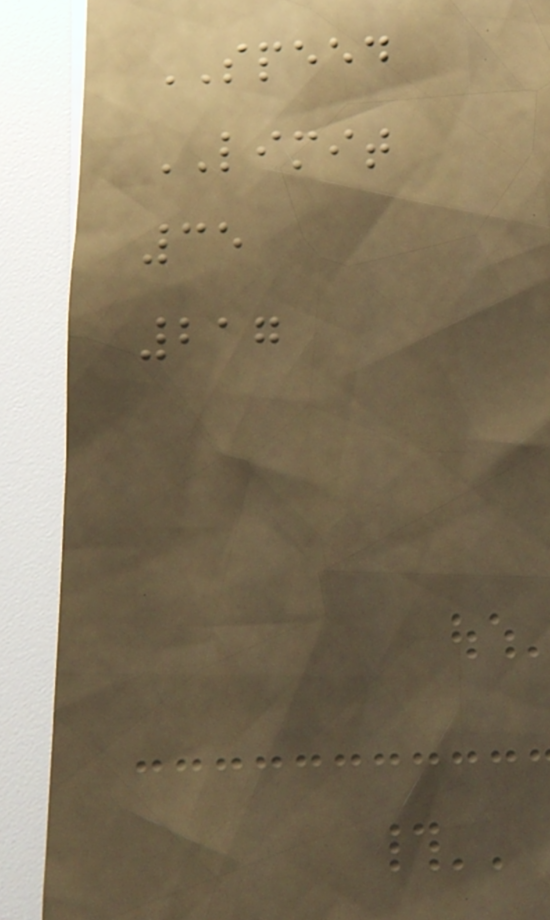SPEED
LIMIT
35
217
